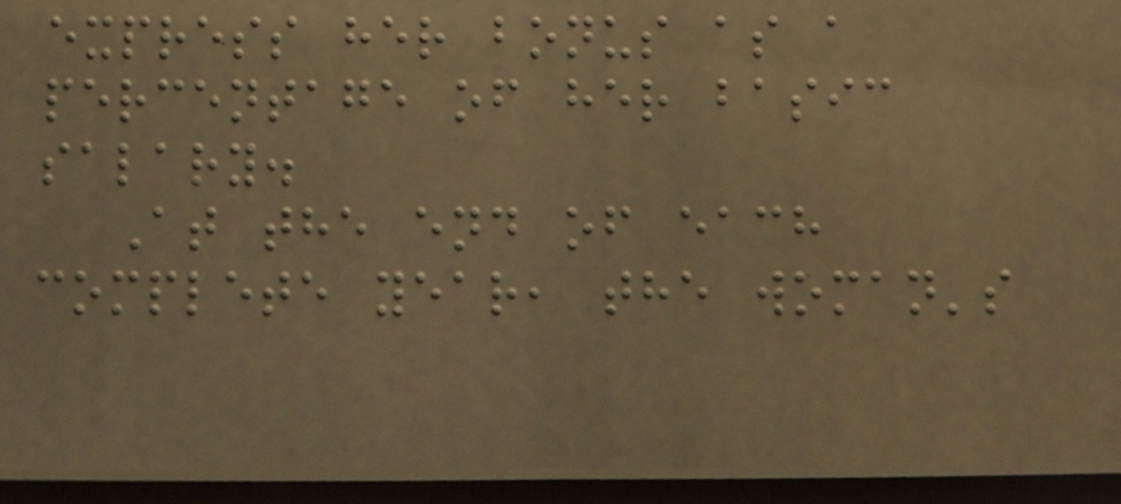express her bonus as a
percentage of her basic
salary.
At the end of each
complete year, the woman's
